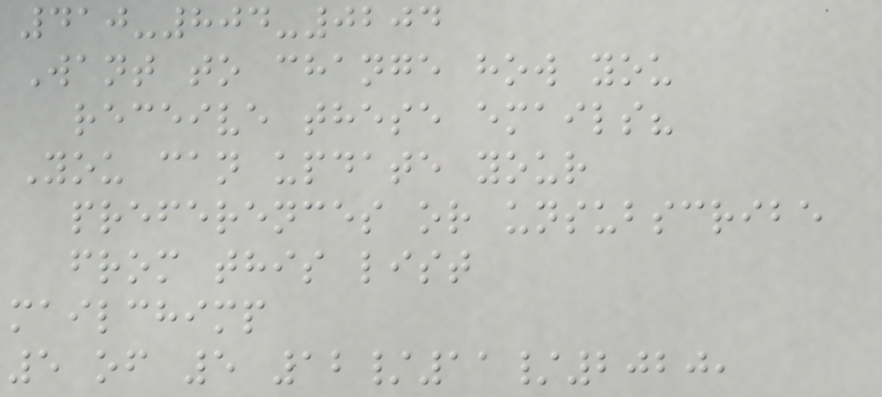410-804-0204
Want to change how you
receive these emails?
You can update your
preferences or unsubscribe
from this list
mailchimp
5 of 5 12/11/2020,
